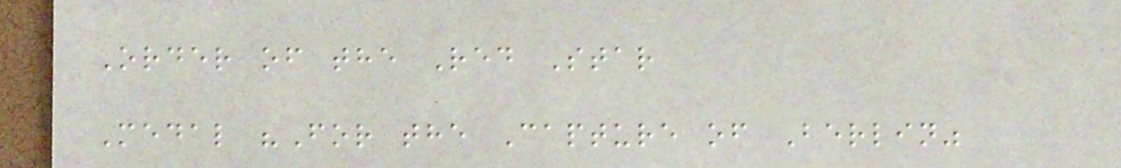Order of the Red Star
Medal "For the Capture of Berlin"
